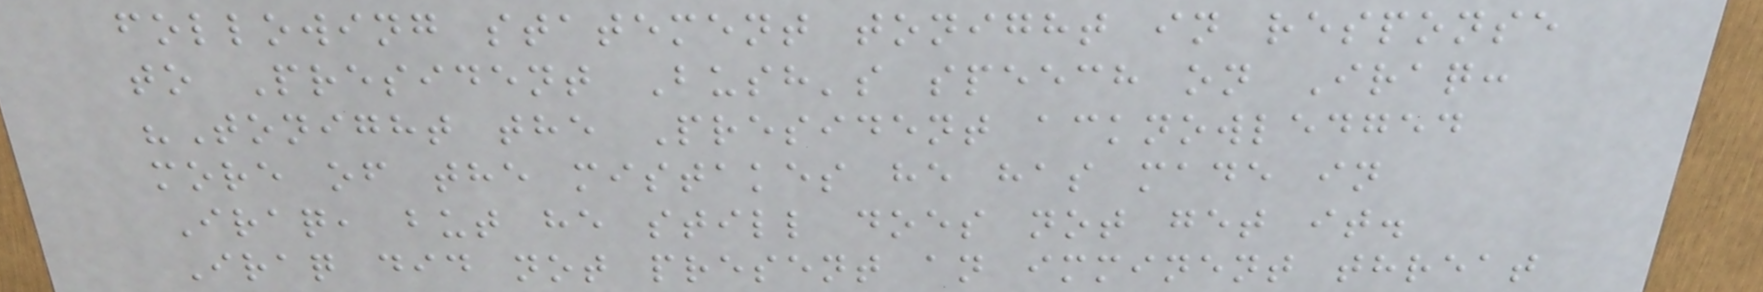following statement tonight in response
to President Bush's speech on Iraq:
"Tonight the President acknowledged
more of the mistakes he has made in
Iraq, but he still does not get it.
Iraq did not present an imminent threat
